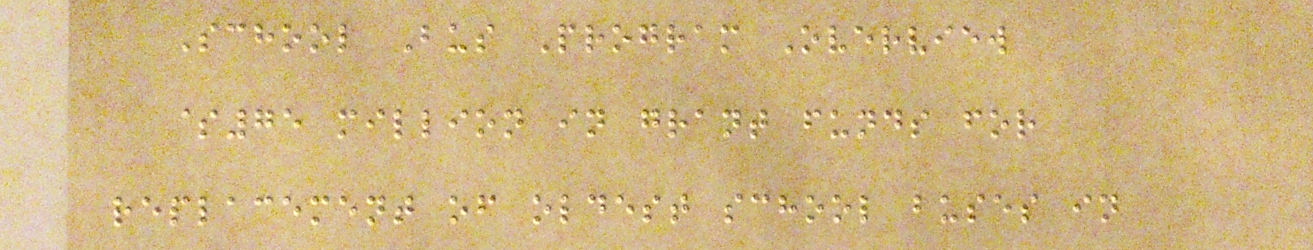School Bus Program Overview
$75 million in grant funds for
replacement of oldest school buses in
